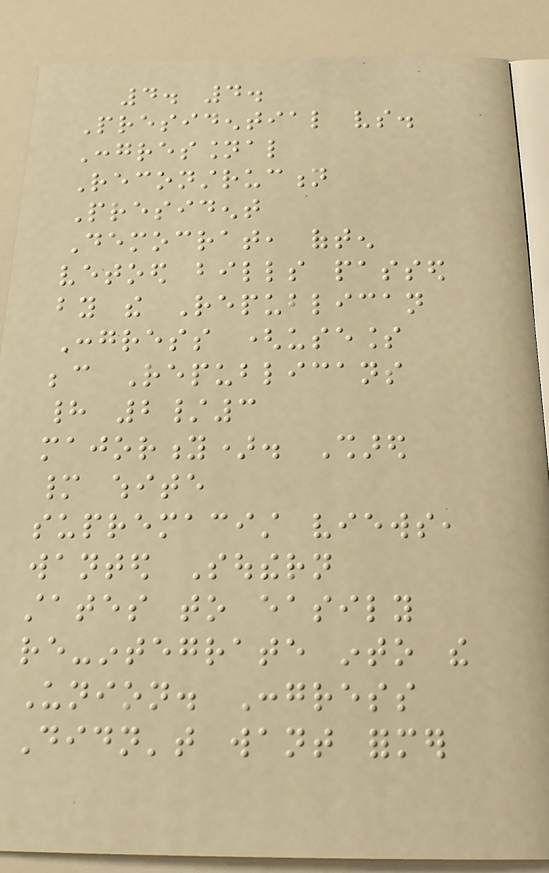4. 4.
Presidential vs.
Congressional
Reconstruction
President
Democrat, often
vetoed bills passed
by the Republican
Congress (useless
because Republicans
had 2/3
majority). Shared
many white
supremacist views,
wanted Southern
states to easily
re-integrate into the
Union. Congress
Didn't want former
